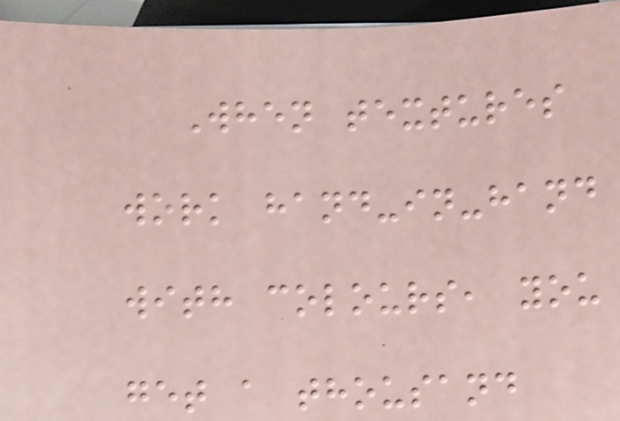When textures
work hand-in-hand
with colours, you
get a thousand
